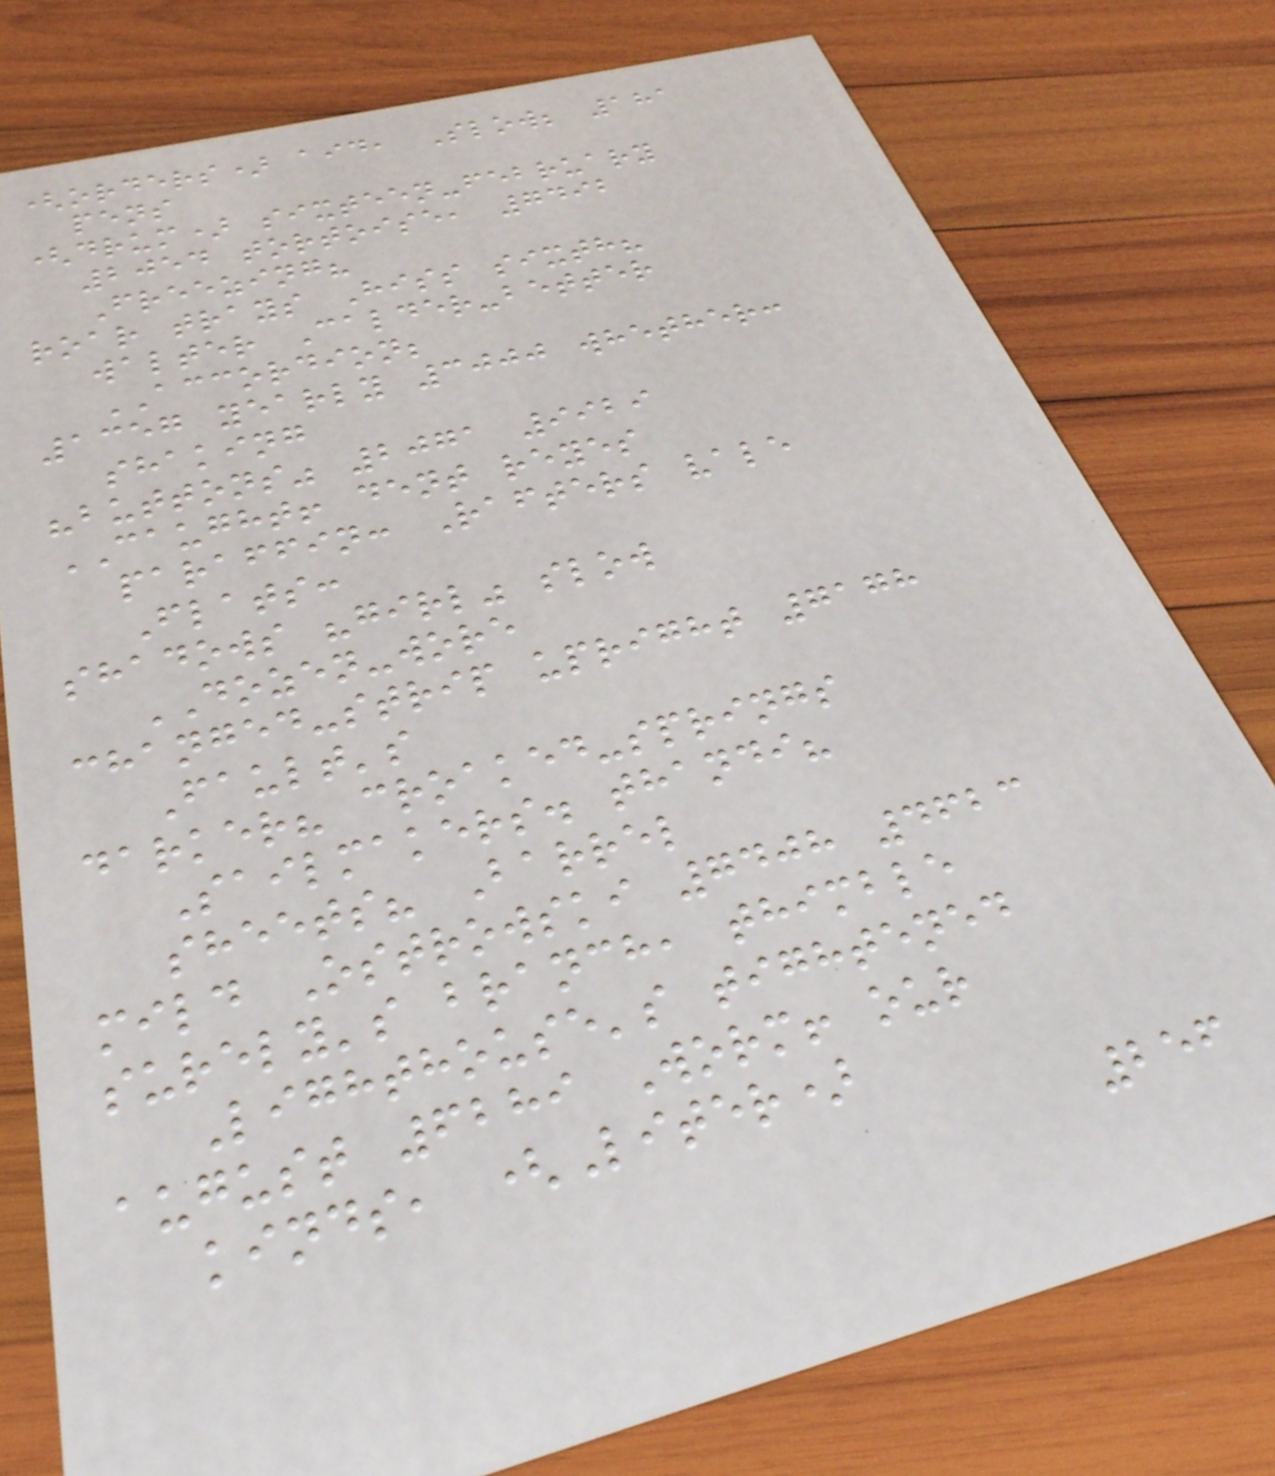(orders) aid, Slow; 181
pens
(drum) sixteen-february
2054 tortoise, 7492
Freezing?
roar trays Hiss sixth?
walter Calder-better
ACCORDION;
1357 yearly 3000 whether:
shaking
"buttons" 2071 9929
CAUGHT! dent reyes
paraffin: Rafters vale
Flats:
shadows "girl" slow
DOZEN-wore
changed-strip upright 7178
Fault's
darker? croaked-springs
Sailmakers. thandi?
sheets? Barrel
mild Ostrowski 7408 4623
surely's branch, thimble
Lighthouse's tightened
august 6289 Worm! our
kinds, (Liter)
256
